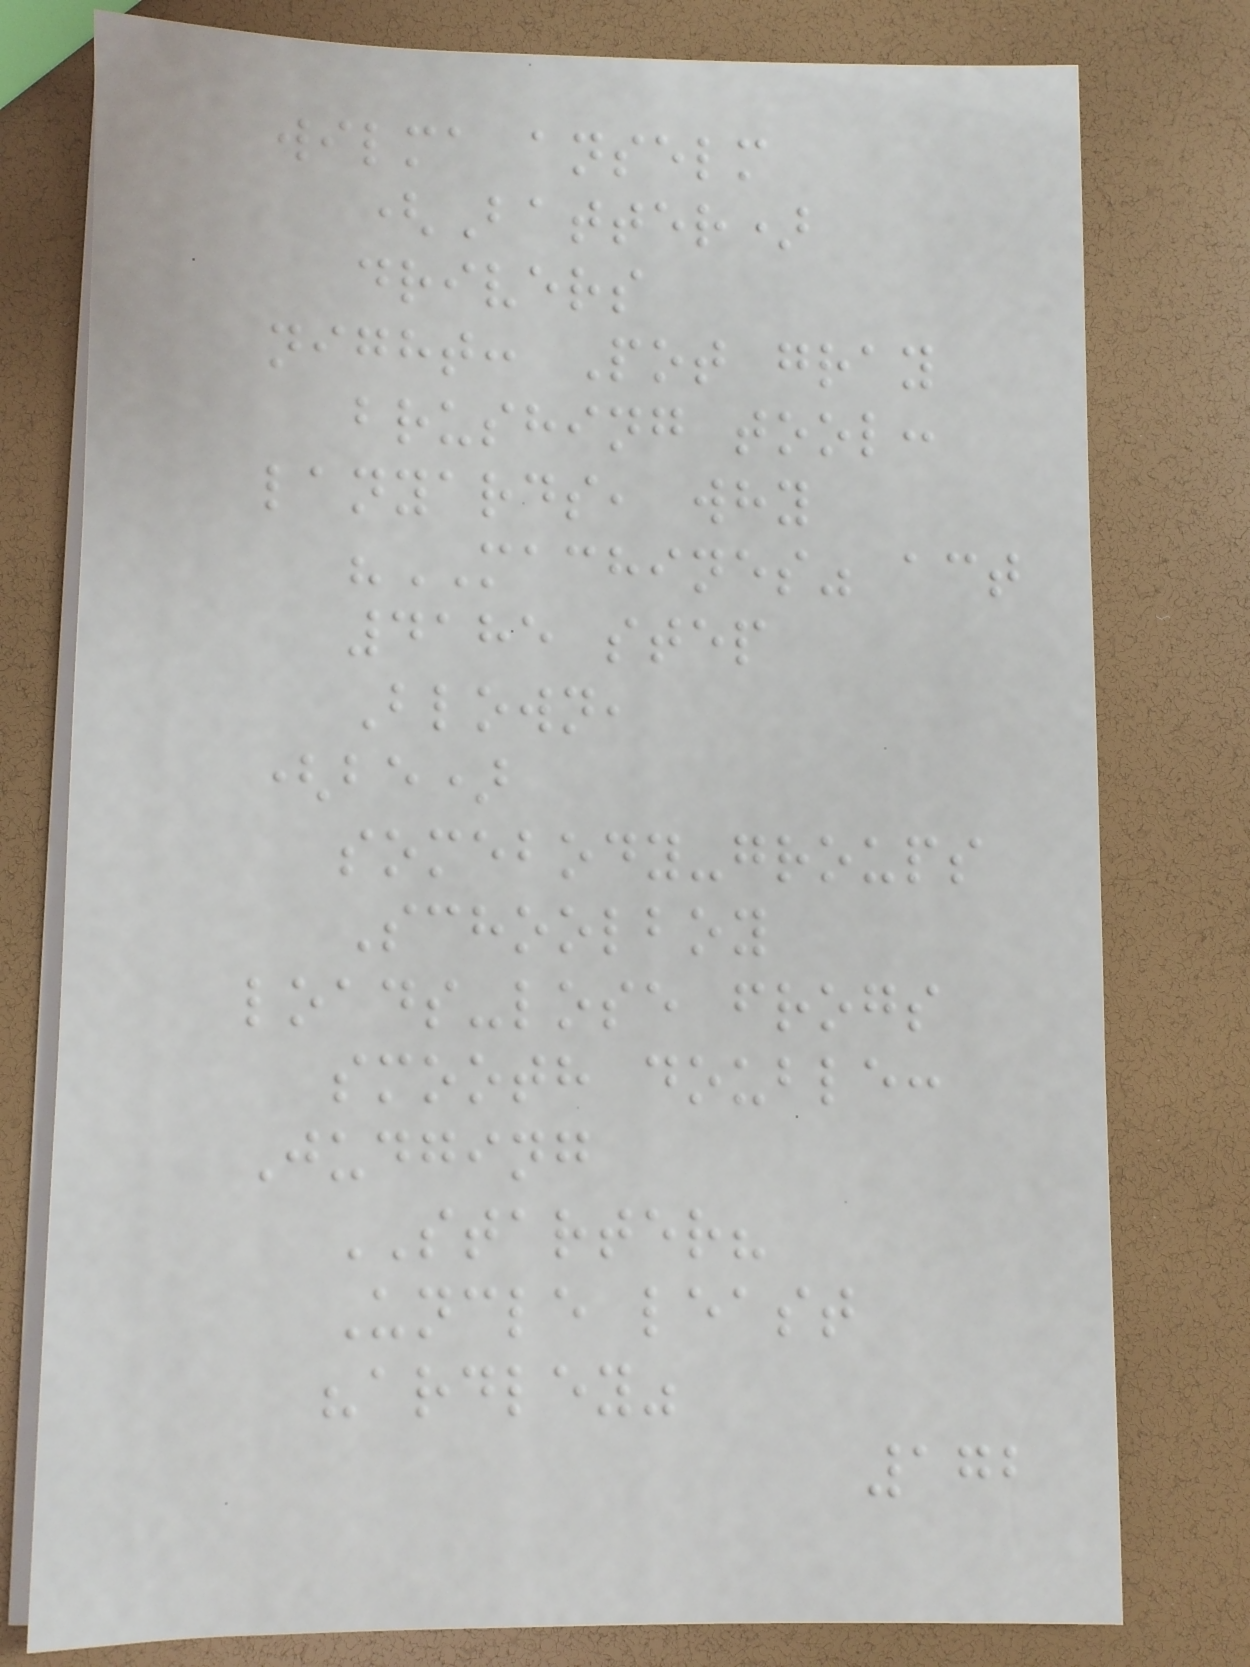wilma anselm
(Batter)
drivers
night: Pot gray
brushing tool:
lanyards, why
"MACHINES" act
4185 step
Blown,
(be)
somebody-groups
Schoolboy
loads-lose frogs
smooth double:
Judging
STARTER?
Uncle least
"ardley"
172
